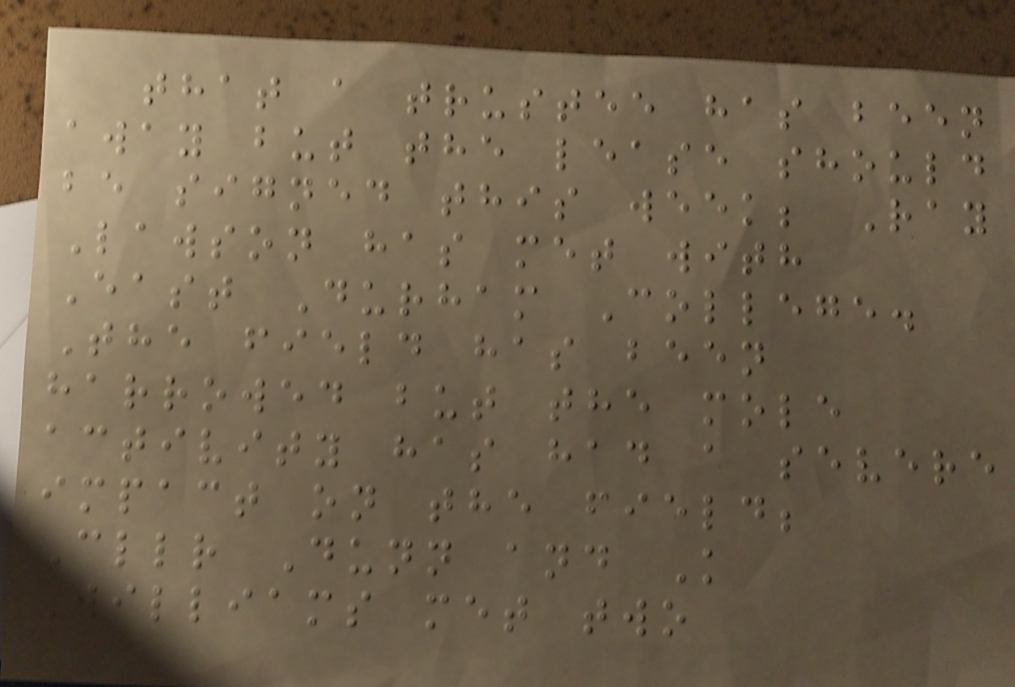that a trustee has been
away but the lease should
be signed this week; Ray
Lawson has met with
East Durham College.
The field has been
harrowed but the mole
activity has had a severe
impact on the field;
Cllr Dunn and K
Williams met two
